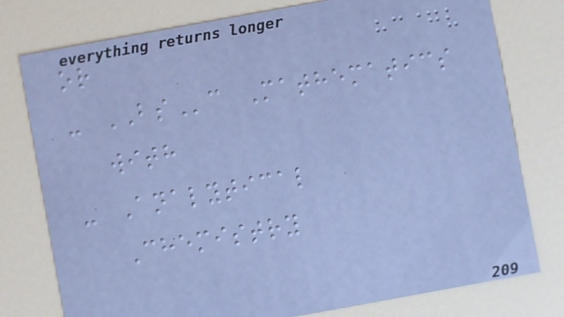or
- BSc Mathematics
with
- Analytical
Chemistry
